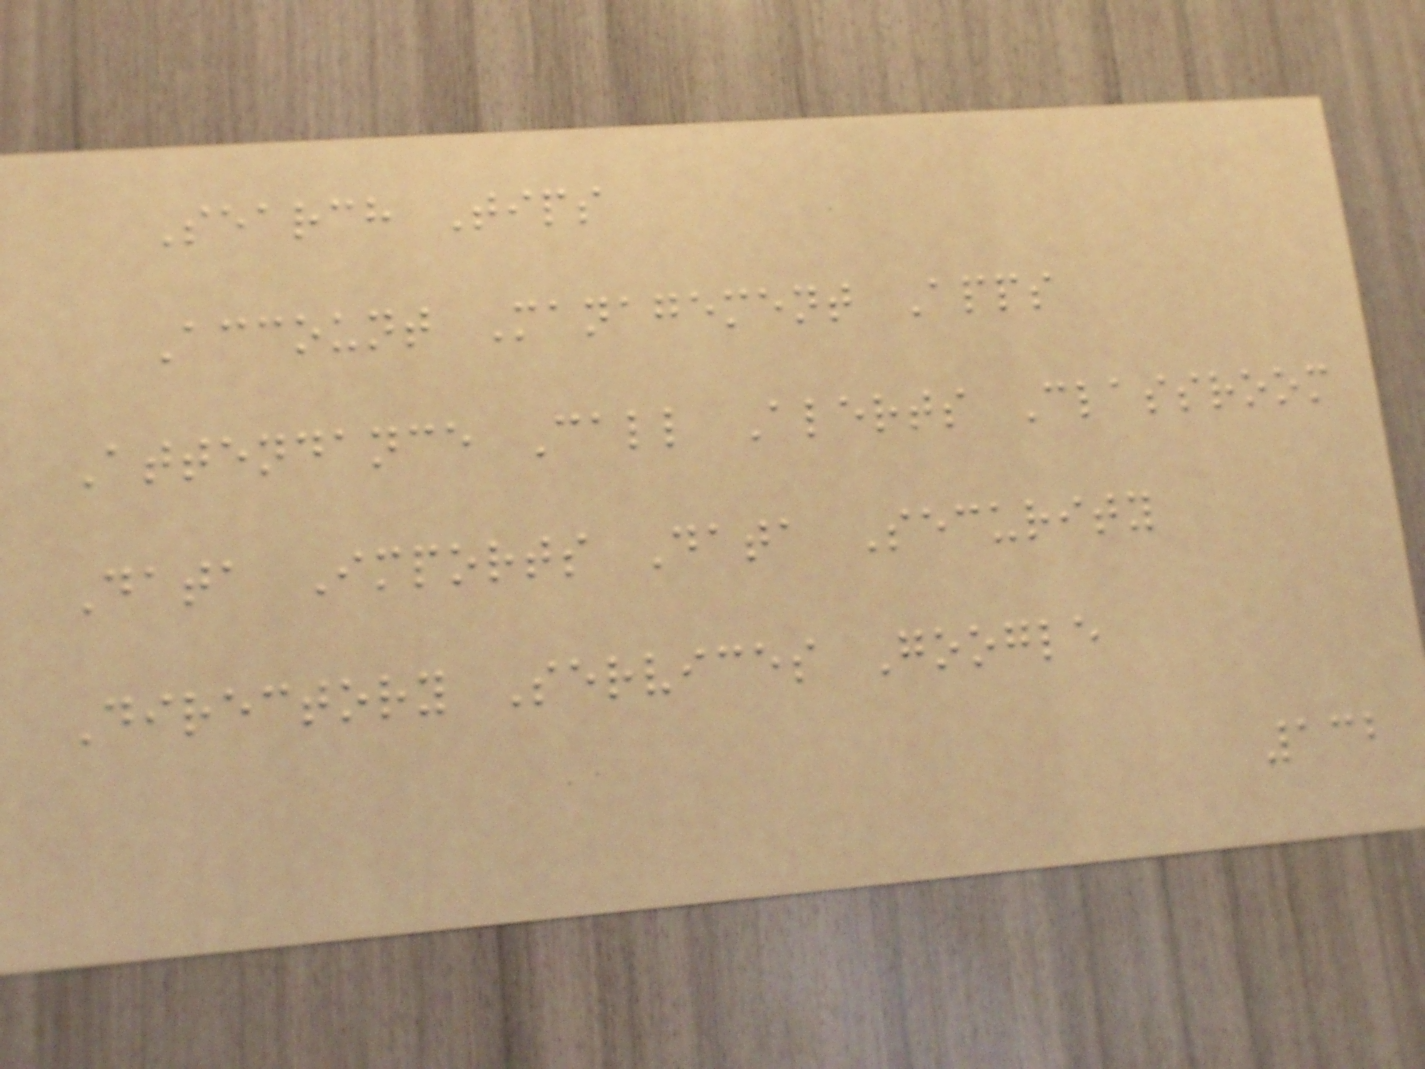Search Tips
Account Management Apps
Attendance Call Alerts Classroom
Data Imports Data Security
Directory Services Google
132
